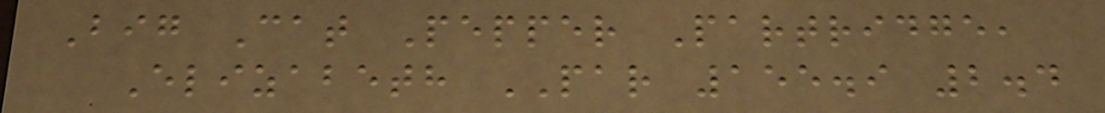Big Cat Pepper Partridge,
Elizabeth PAR 155.9 2.4
